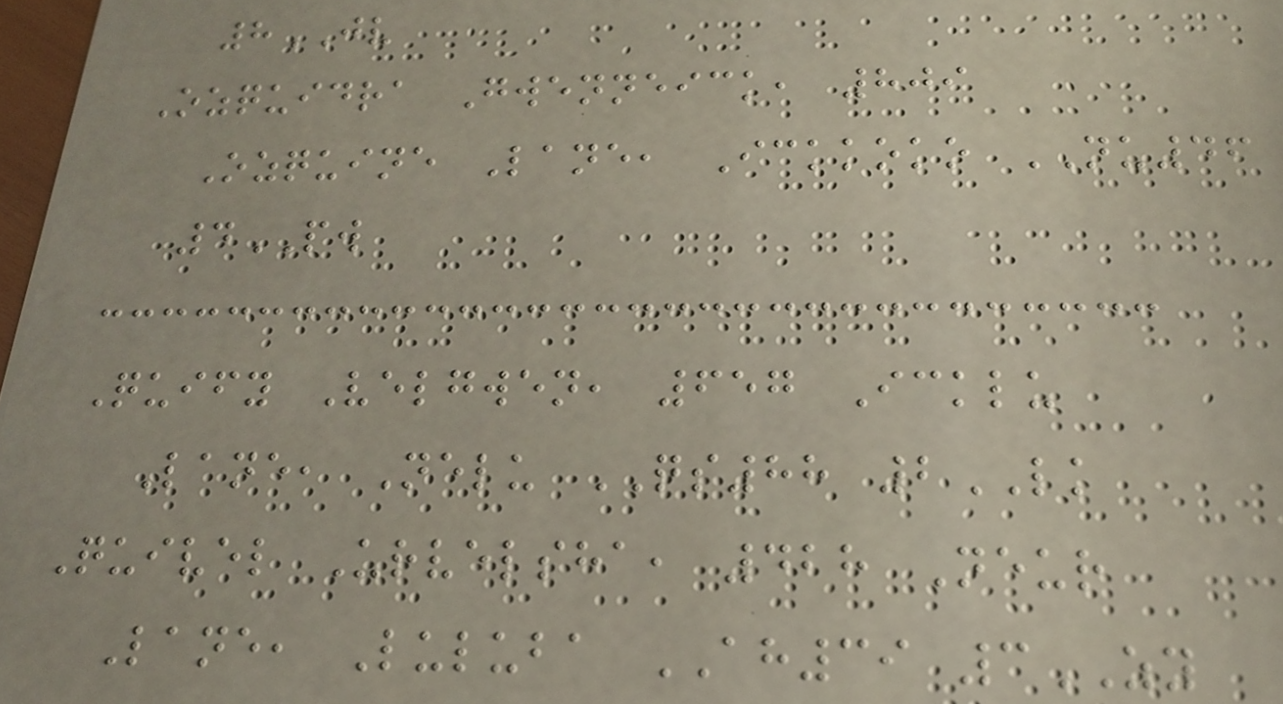8JV
Ozquidra Gwenneick, 809
Ozquine Lane, Ickkoko NU46
4PW
Quify Velgwen, 657 Icklu
Lane, Nelu QS88 2LK
Quivel Urvelsha, 428 Neur
Lane, Luluba AH39 3ZY
